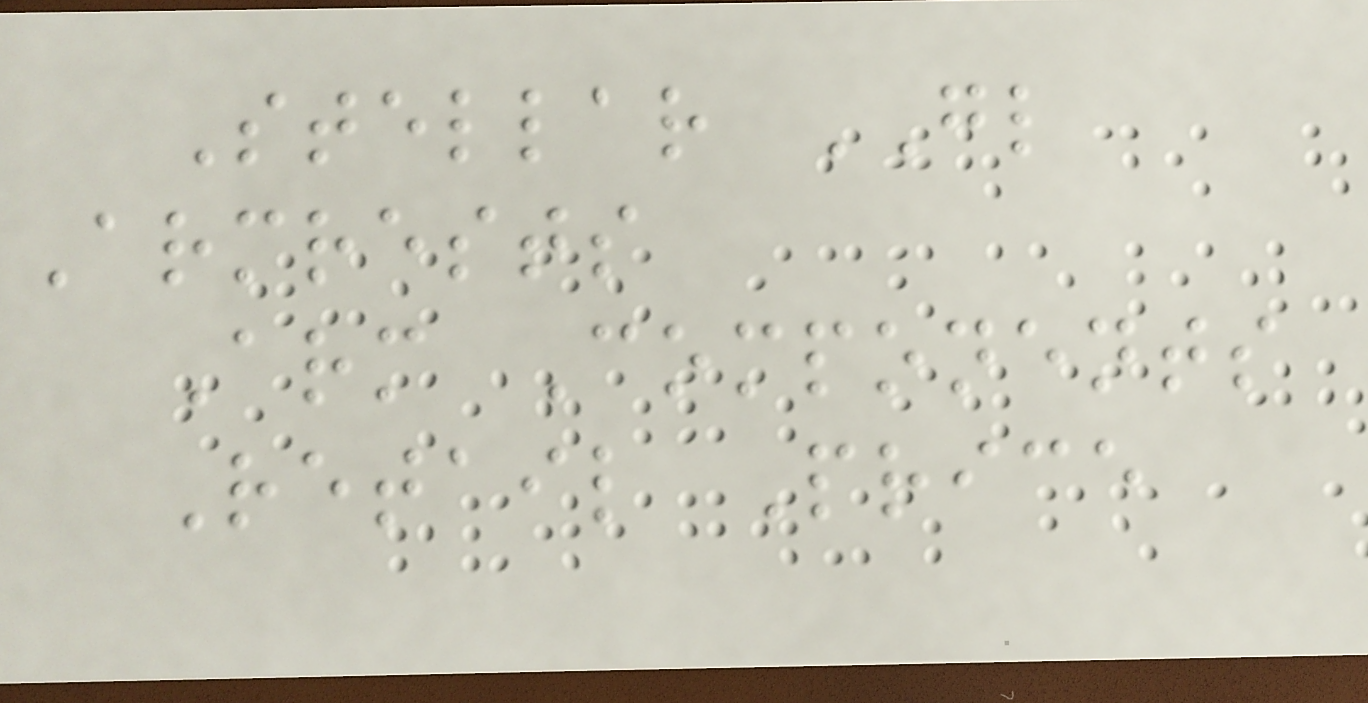Stellar GL
Armrests
Arm Components
Retail Price
